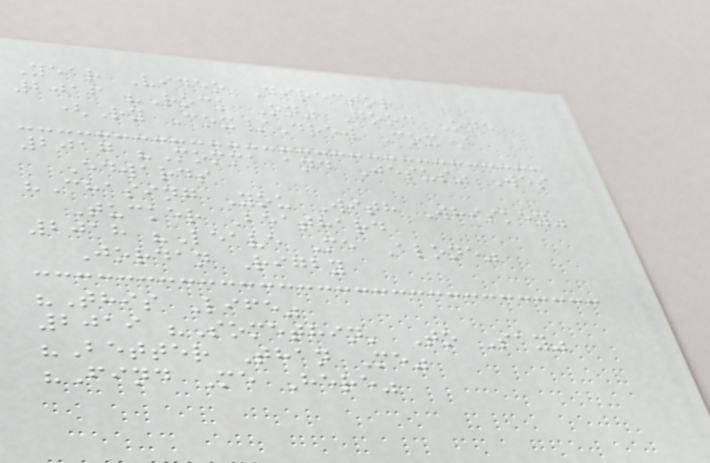Year Video Director
2016 "Rock On" Good One
(Ry Cox/Drew Cox)
2017 "Momma and Jesus" Wes
Edwards
"Chasing You With Whiskey"
Tucker Beathard
2018 "Leave Me Alone"
Jordan Rigby
"This Life"
2019 "Somethin' To Say"
"Better Than Me"
"Find Me Here"
